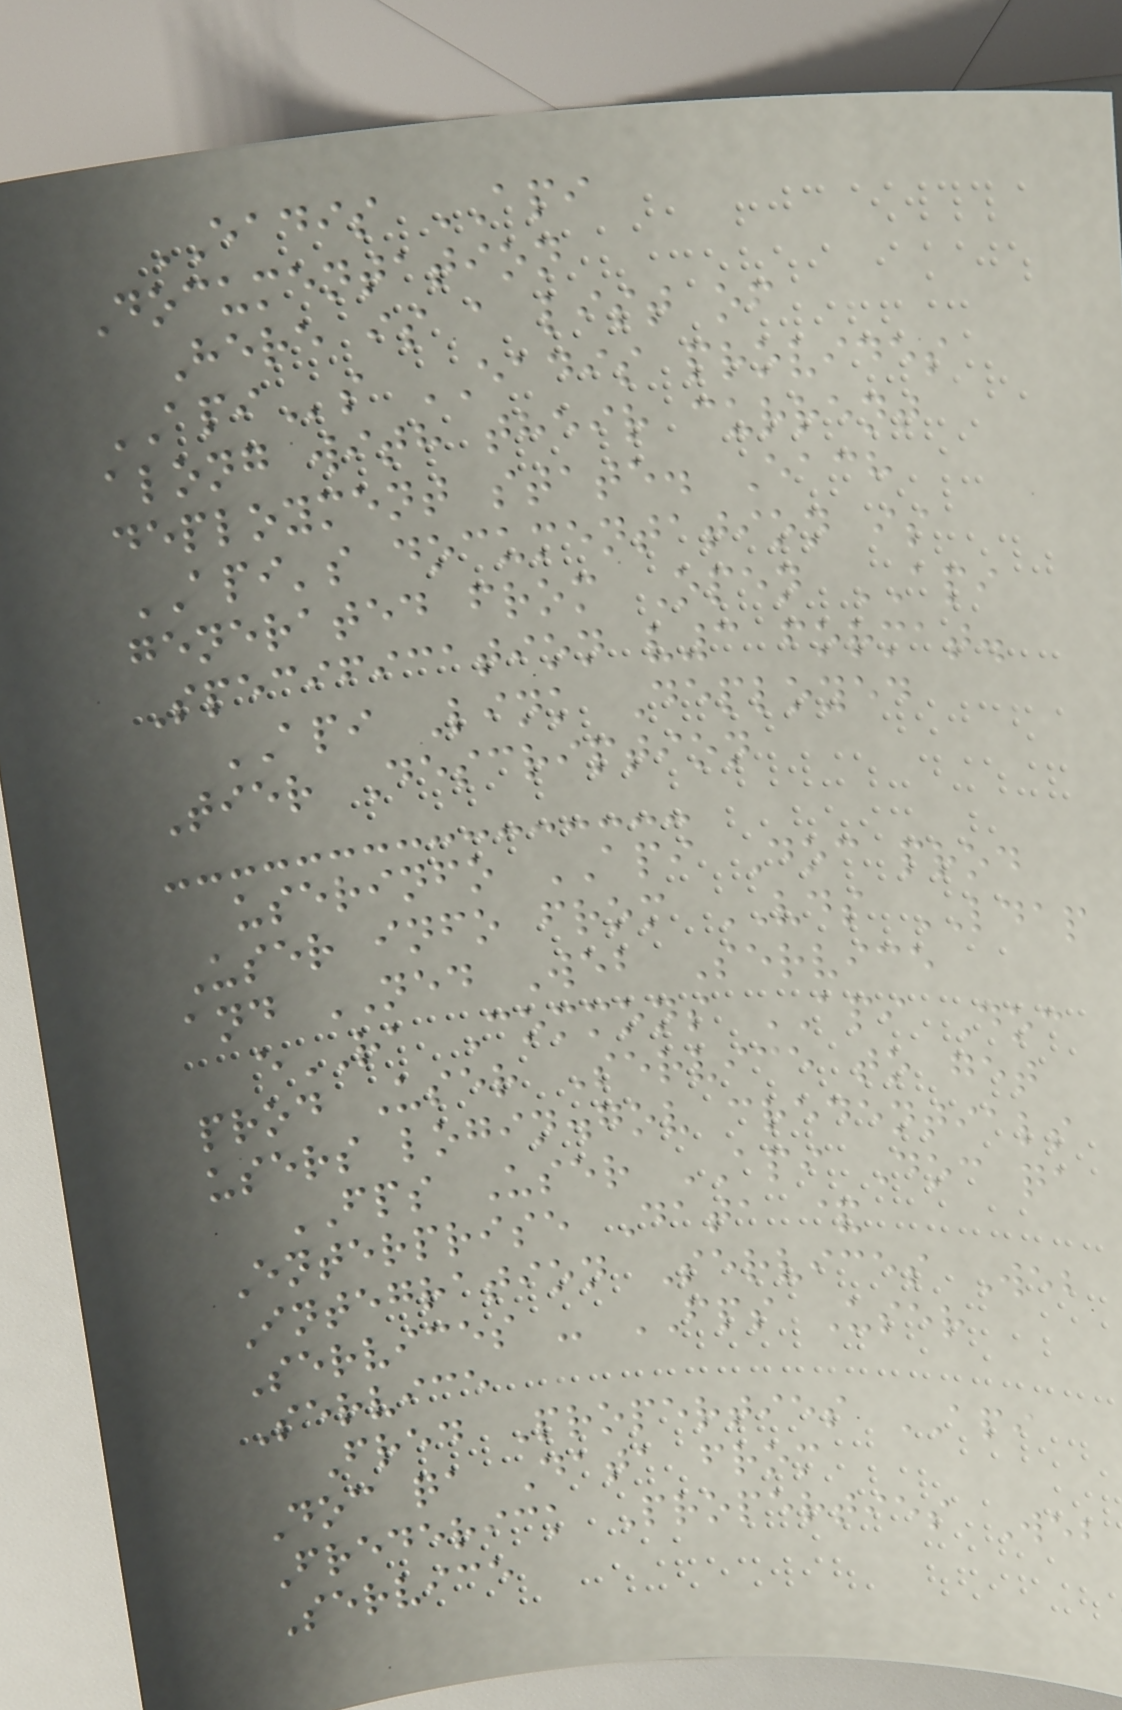EADIS API
Documentation
Here is a list of
APIs EADIS provides
along with their current
deployment state. Each
API's documentation is
generated from Open API
Specification v3 format.
API Link Deployed
Tier Description
userinfo API Doc prod
User info from VDS LDAP
and NED Web Service
eRA Commons API Doc
prod User Service to get
users login.gov credentials
FPS User API Doc qa
Enterprise Data &
Integration Services Web
Services - FPS User
Service
Fred Properties API
Doc qa Data from
Frederick Properties Web
Service
